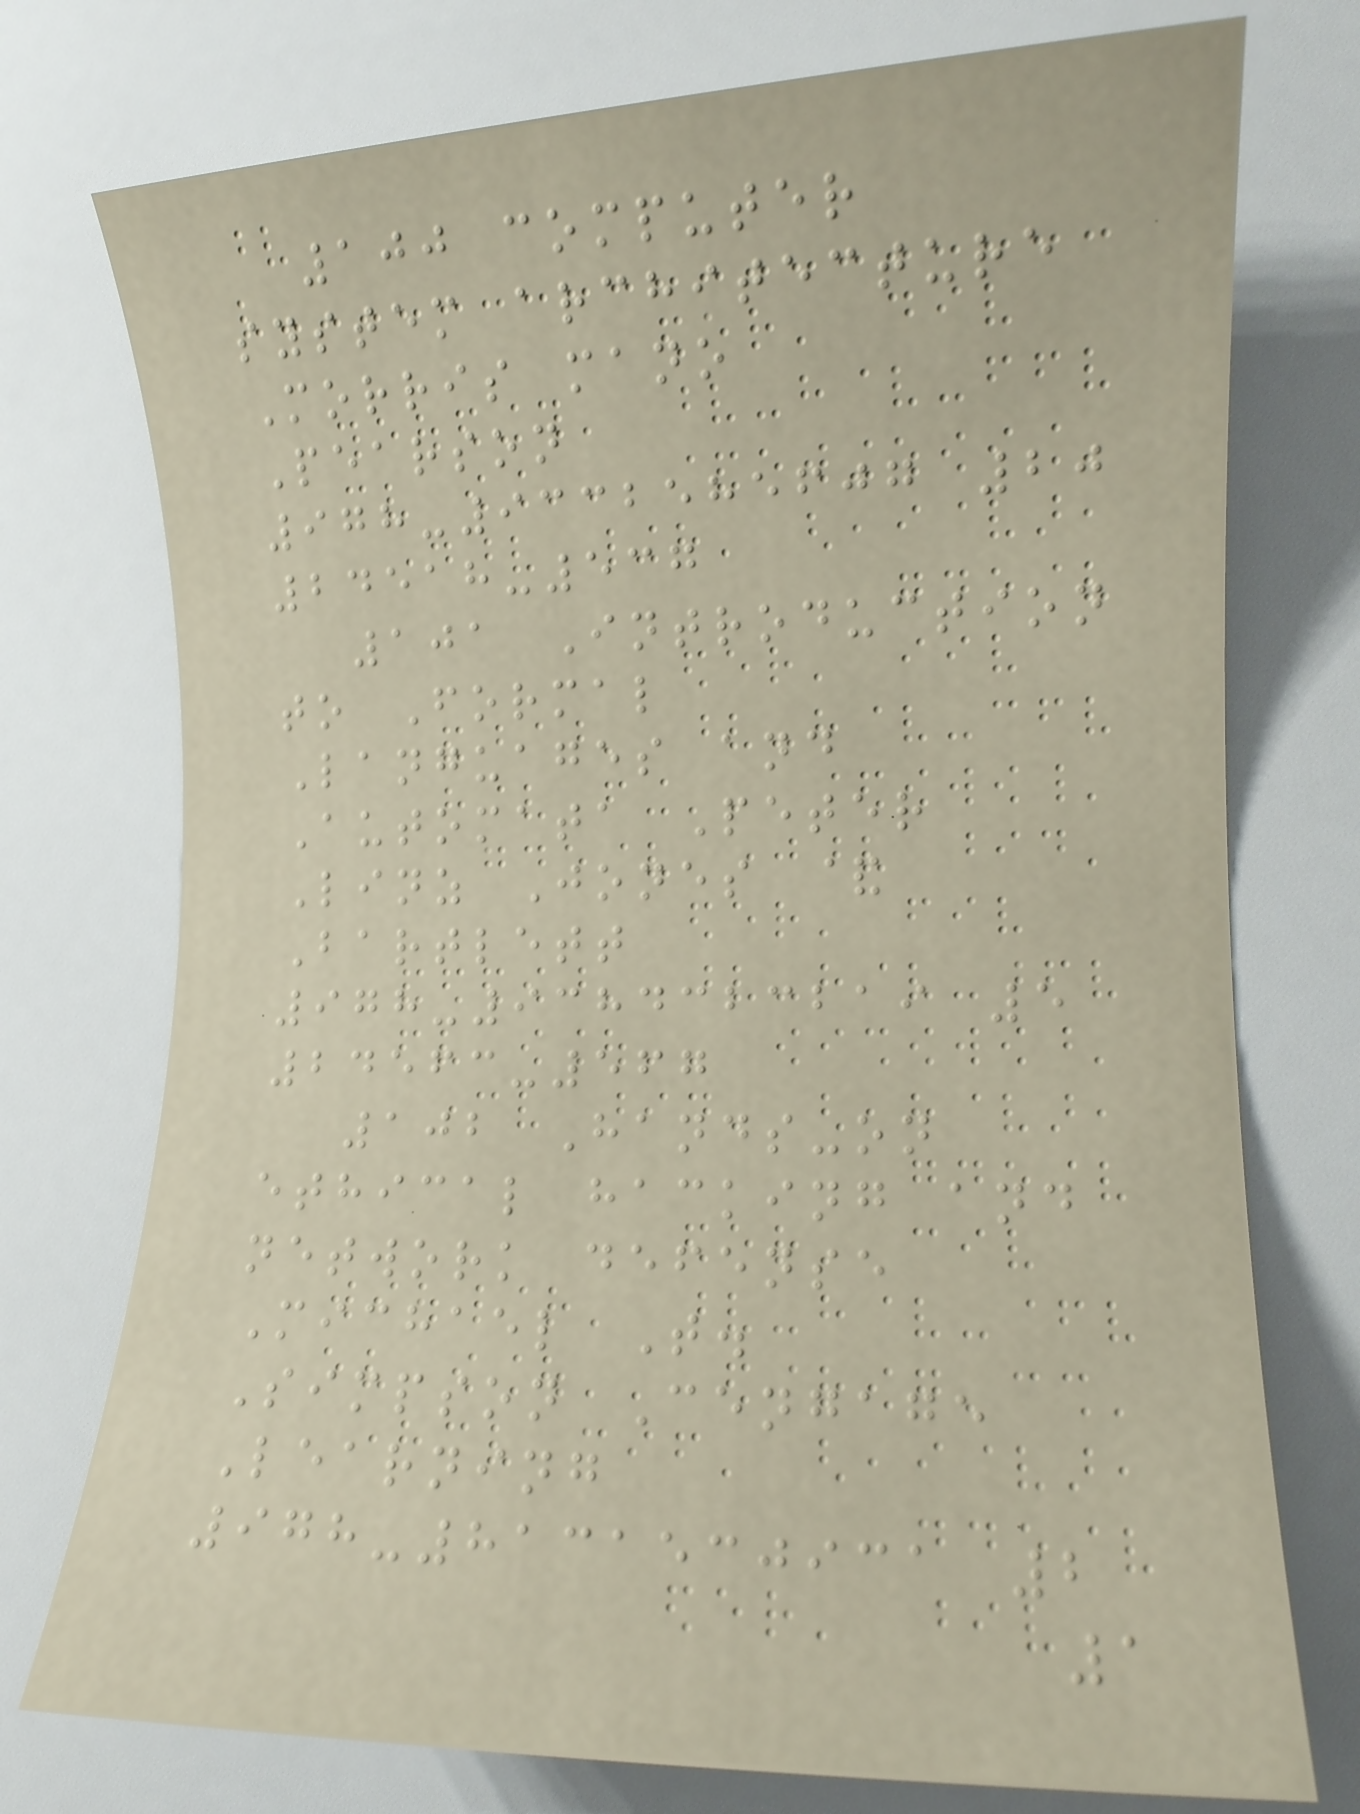100 computer
system architecture
Morris mano
Pearson
978-9332585607 20
24518-537
101 Introduction
to Formal
Languages and
Automata Peter
Linz Jones &
Bartlett
978-9384323219 5
24563-567
102 Hands-on
ethical hacking and
network defense
Michael T.
Simpson Cengage
Learning
978-8131530931 2
1
